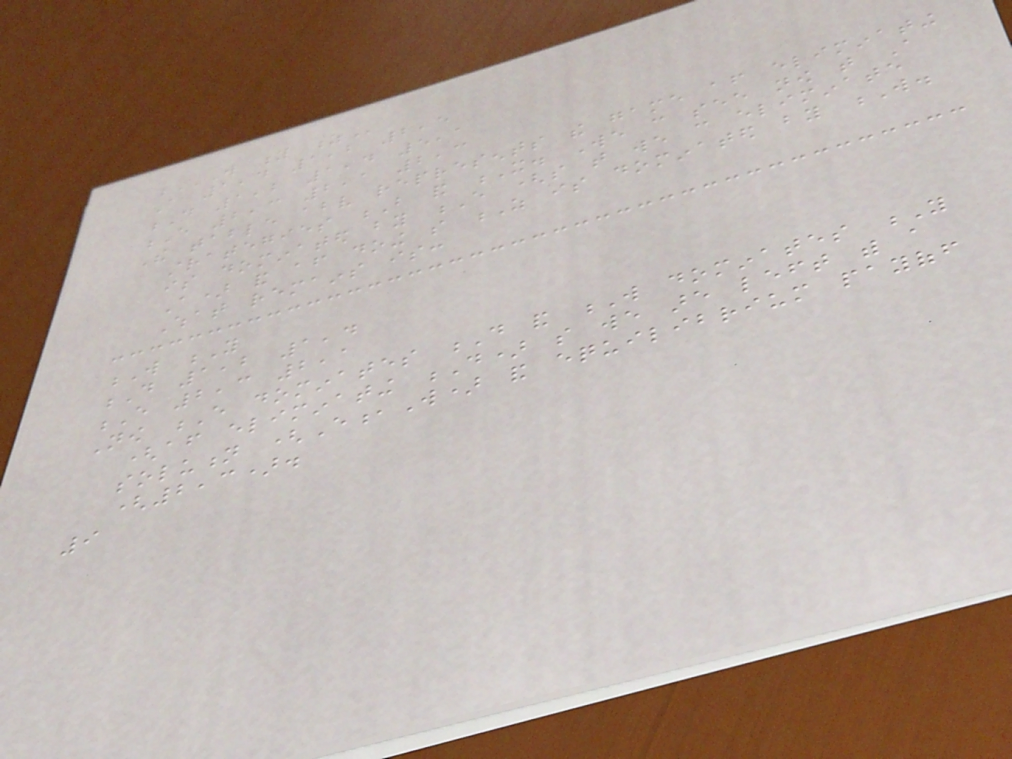W Y Z
A 1,4 1,2 2,5
D 1,2 1,4 5,1
E 2,3 2,1 2,3
The table above represents the game after eliminating
strategies B and X. We can see now that A
is dominated by E (so that we can eliminate
A) and after doing so Z is dominated by W.
What remains is:
W Y
D 1,2 1,4
E 2,3 2,1
Now E dominates D and W dominates Y
(after eliminating D) so we are left with a
solution (E,W) and equilibrium payoff
(2,3).
9
